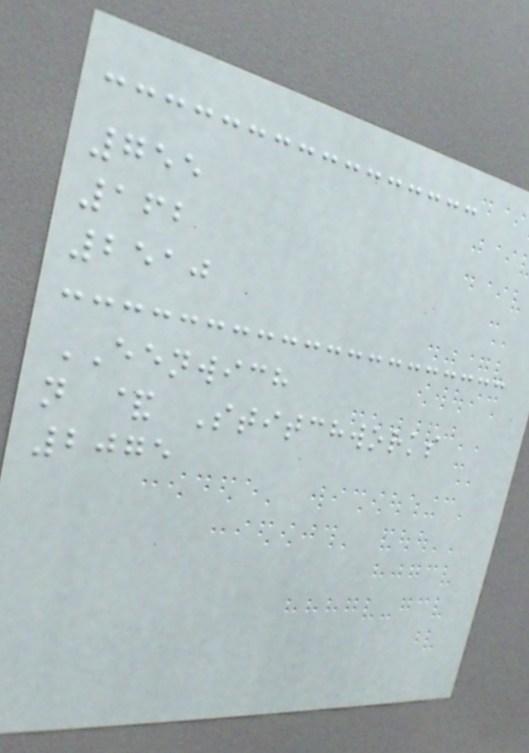755
162
2510
EENWICH
n & Stitchworks
2075
